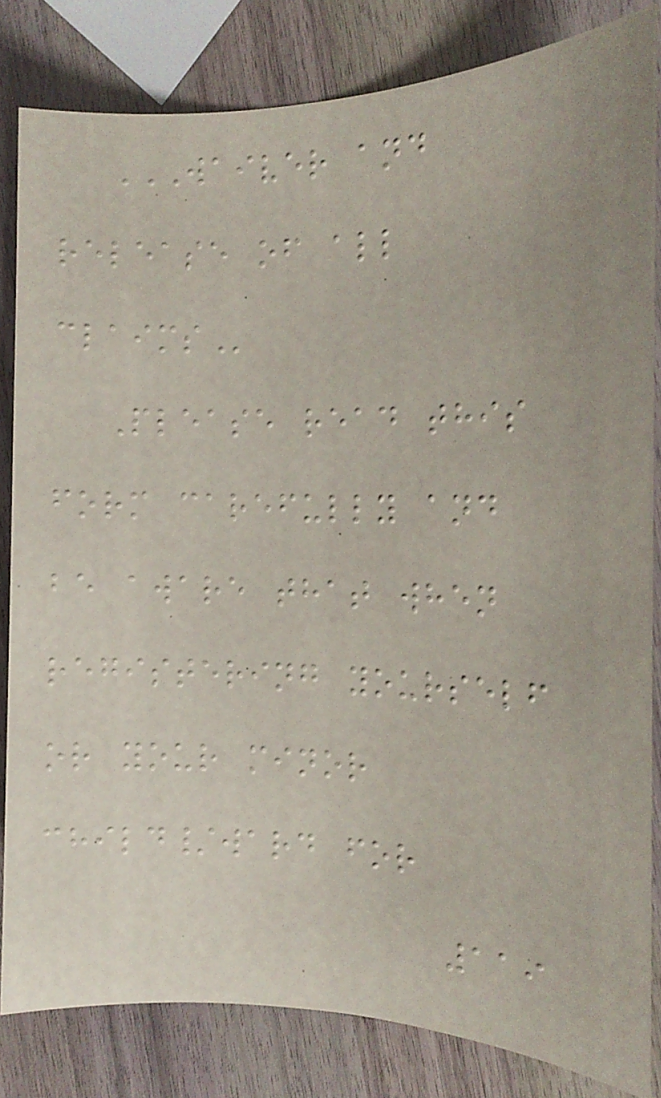WAIVER AND
RELEASE OF ALL
CLAIMS
Please read this
form carefully and
be aware that when
registering yourself
or your minor
child/ward for
119
